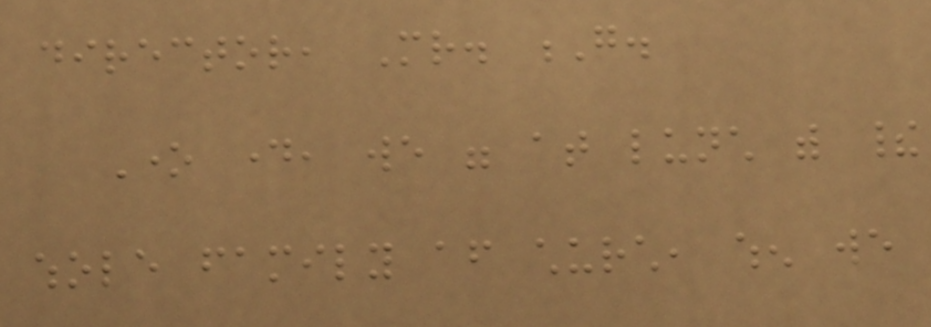director, Mr. G.
One day, we were at lunch with their
whole family after church, when we
